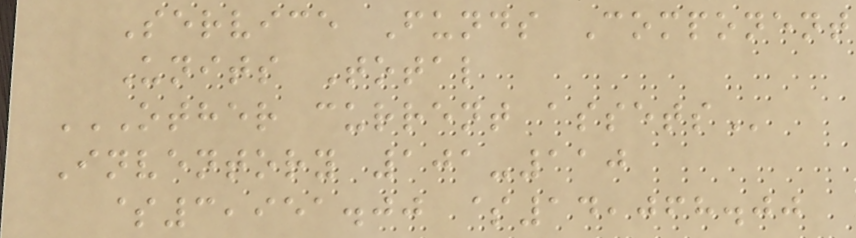Service Funds Component
Units Total
OTHER CURRENT ASSETS
Inventory 101-110
$3,951.00 $14,068.00
